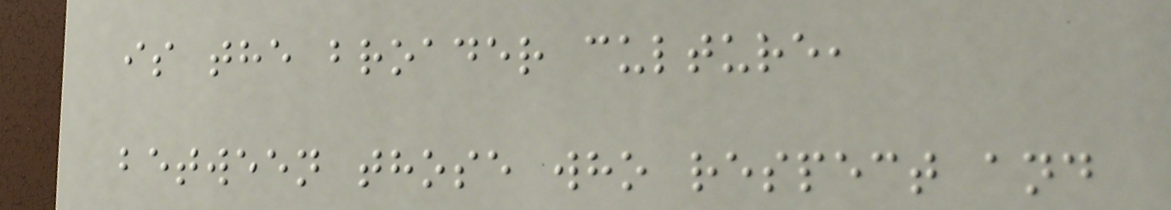is the broader culture,
between those who respect and
